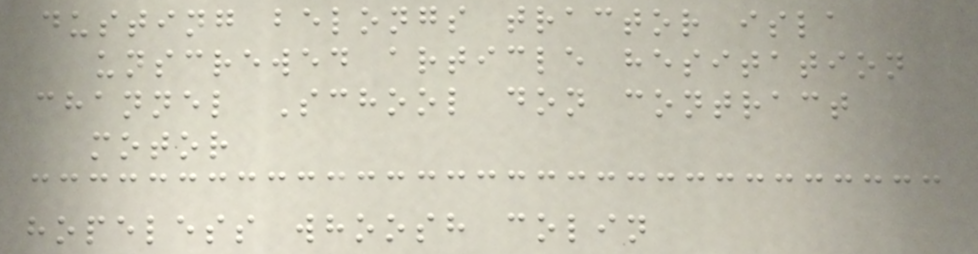dusting belongs tractor isla
unscrewed article hesitation
channel School don contract
motor
hopeless whoosh colin
